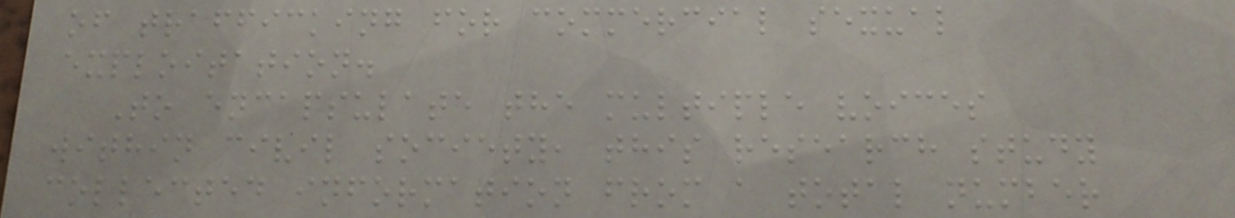of trafficking for commercial sexual
exploitation.
To encapsulate the multiple voices
within civil society, this research study
collected information from a total number
